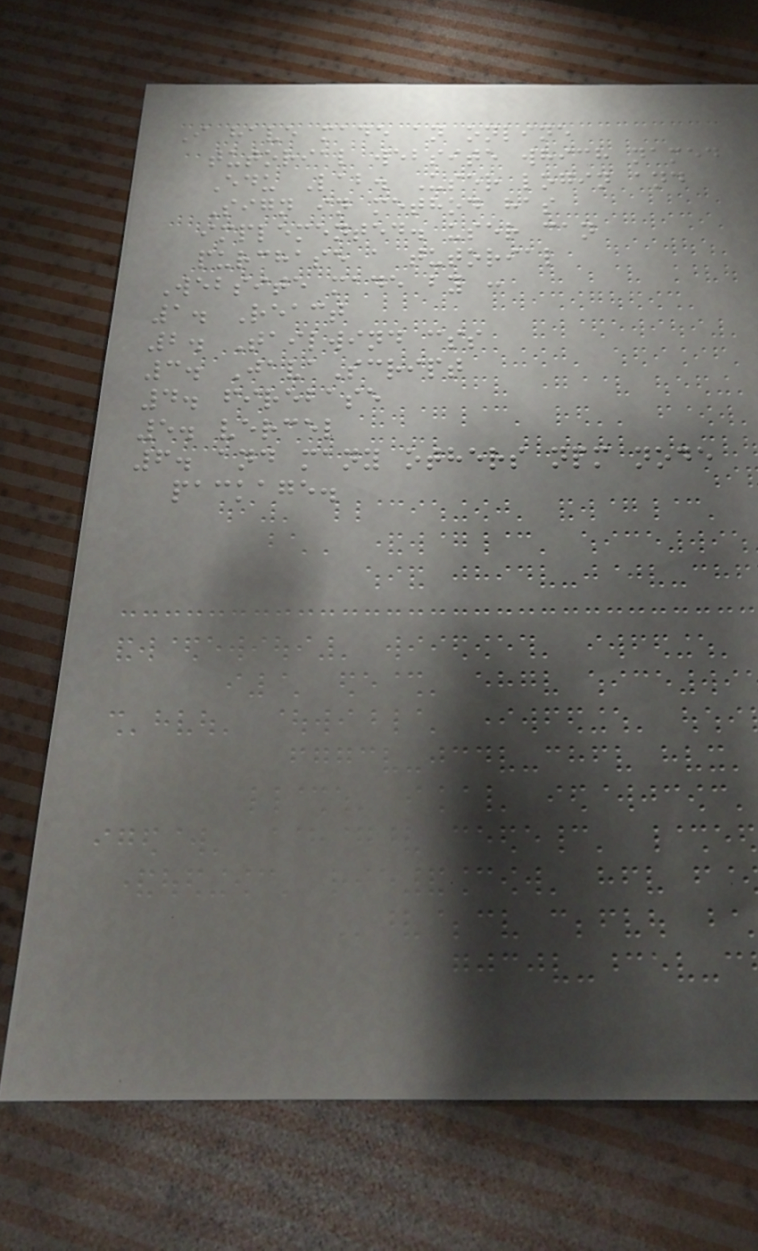I have made an online
tutorial website which named
Edu Lab. User login and
Sign in method has
implemented. user can
purchase a tutorial
Website made by :
1. React
2. Tailwind css
3. JavaScript
4. firebase
5. vercel
6. and many others npm node
package.
